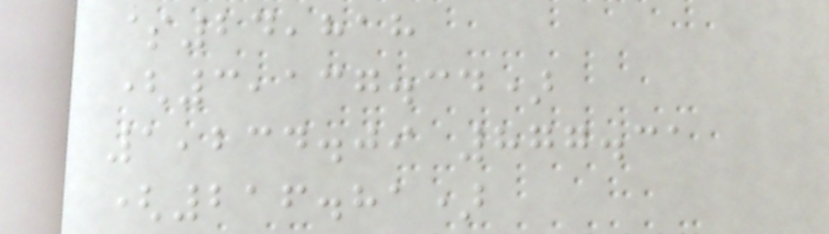$24,818
(3,137.34)
1,234.09 877.31
(216.81)
